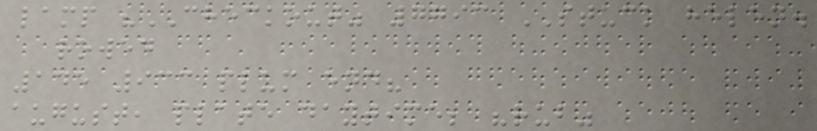lamp "CHECKOUT" 7793 STUCK helen.
rowed
145 933 plum end?
august, plate daytime; "rub"
